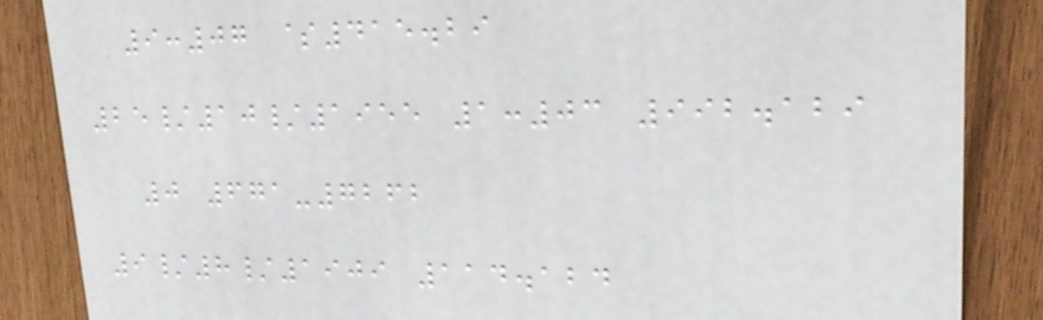9:07 $415.29
25/10/1955 1:03 992.129
0 671-7262
9/8/1909 114.124
